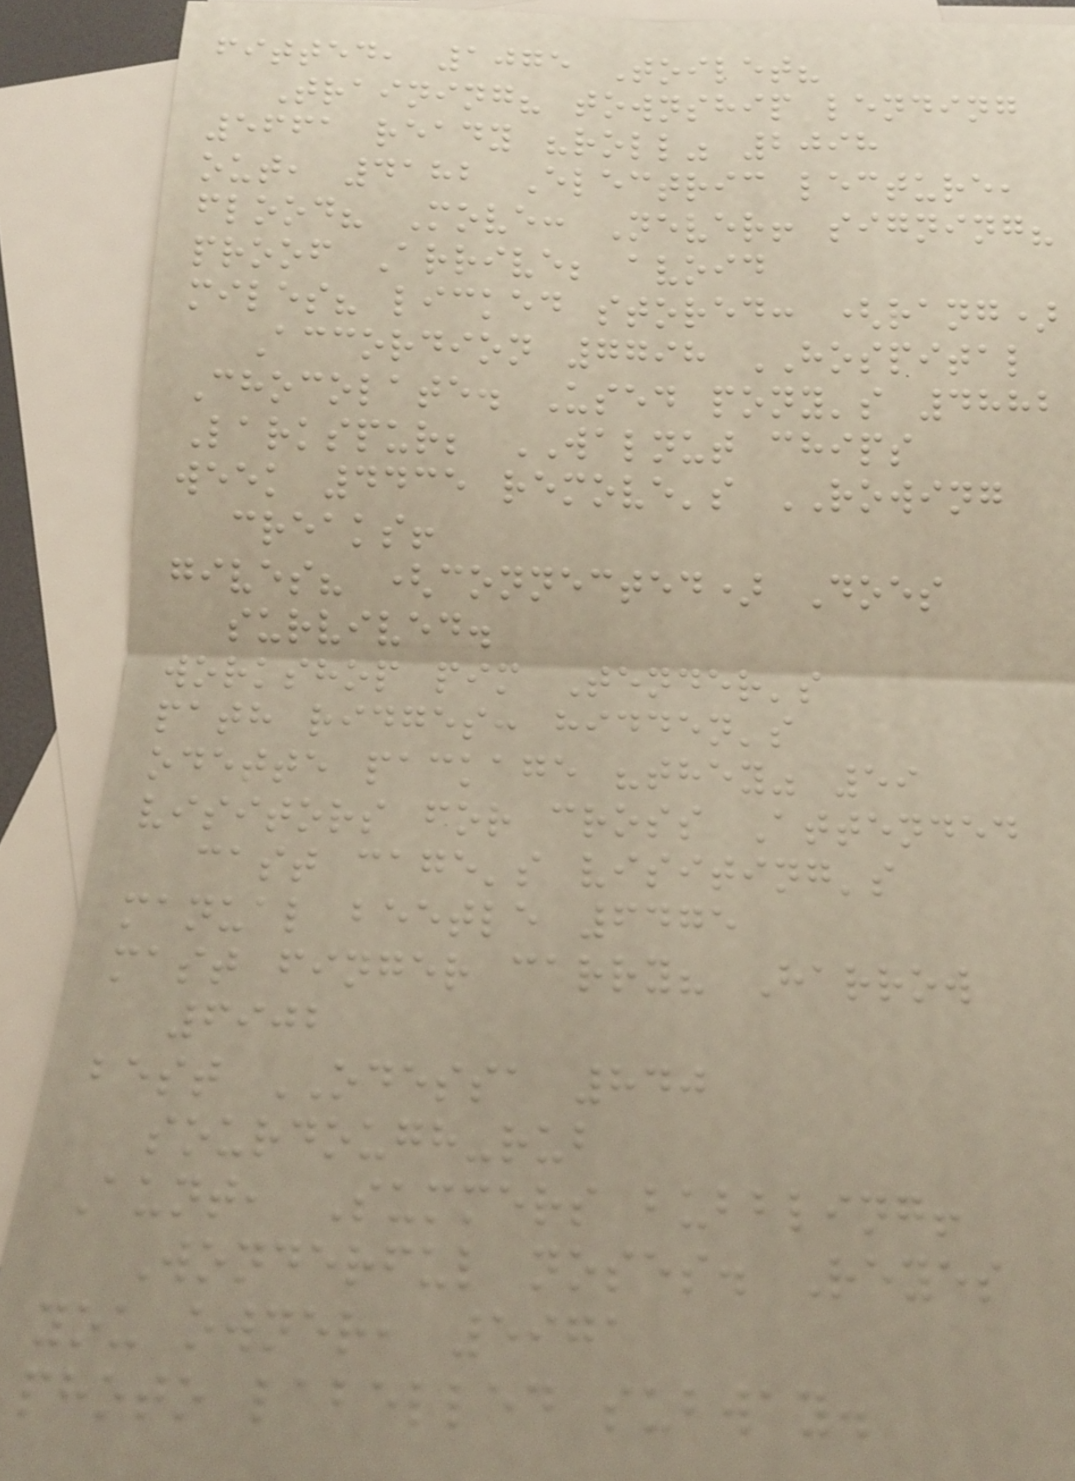fitted, 1075 Toilet?
Training? township lending
5661 ready "roll" 2098
out, 4182 Electric lecture,
flood? Move: Never! signing?
proof Arrive; avoid
miles? licked stored: (rang)
Accordion 7798 HOSPITAL
Chocolate. Used pony's 4882
Larkspur; WALNUT chips
week 4435 remove's ROWING
creaks!
gives? (connected) Does
survived.
workshop pim Tender's
path ridges: hidden's
odette package "they" 59
visitors for cross Attended
cast cage's visiting's
manual beetle 6475
mast finger carry? Harrow
6902
best ODESSA 840
sourdough-rub
Aunt, Summers bubbling!
Wonderful noses. Reyes
you owner, 5971
photo labelled subway.
